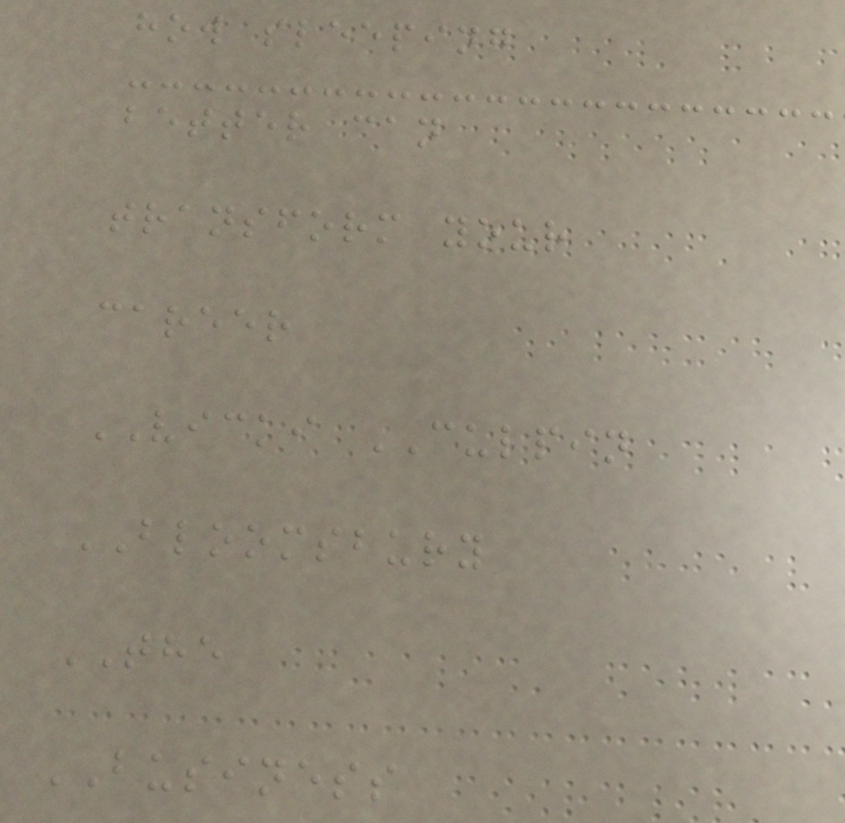how sleeping
better can
transform your
career
VICKI CULPIN
BLOOMSBURY
THE
BUSINESS
